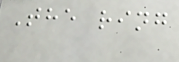The ring
